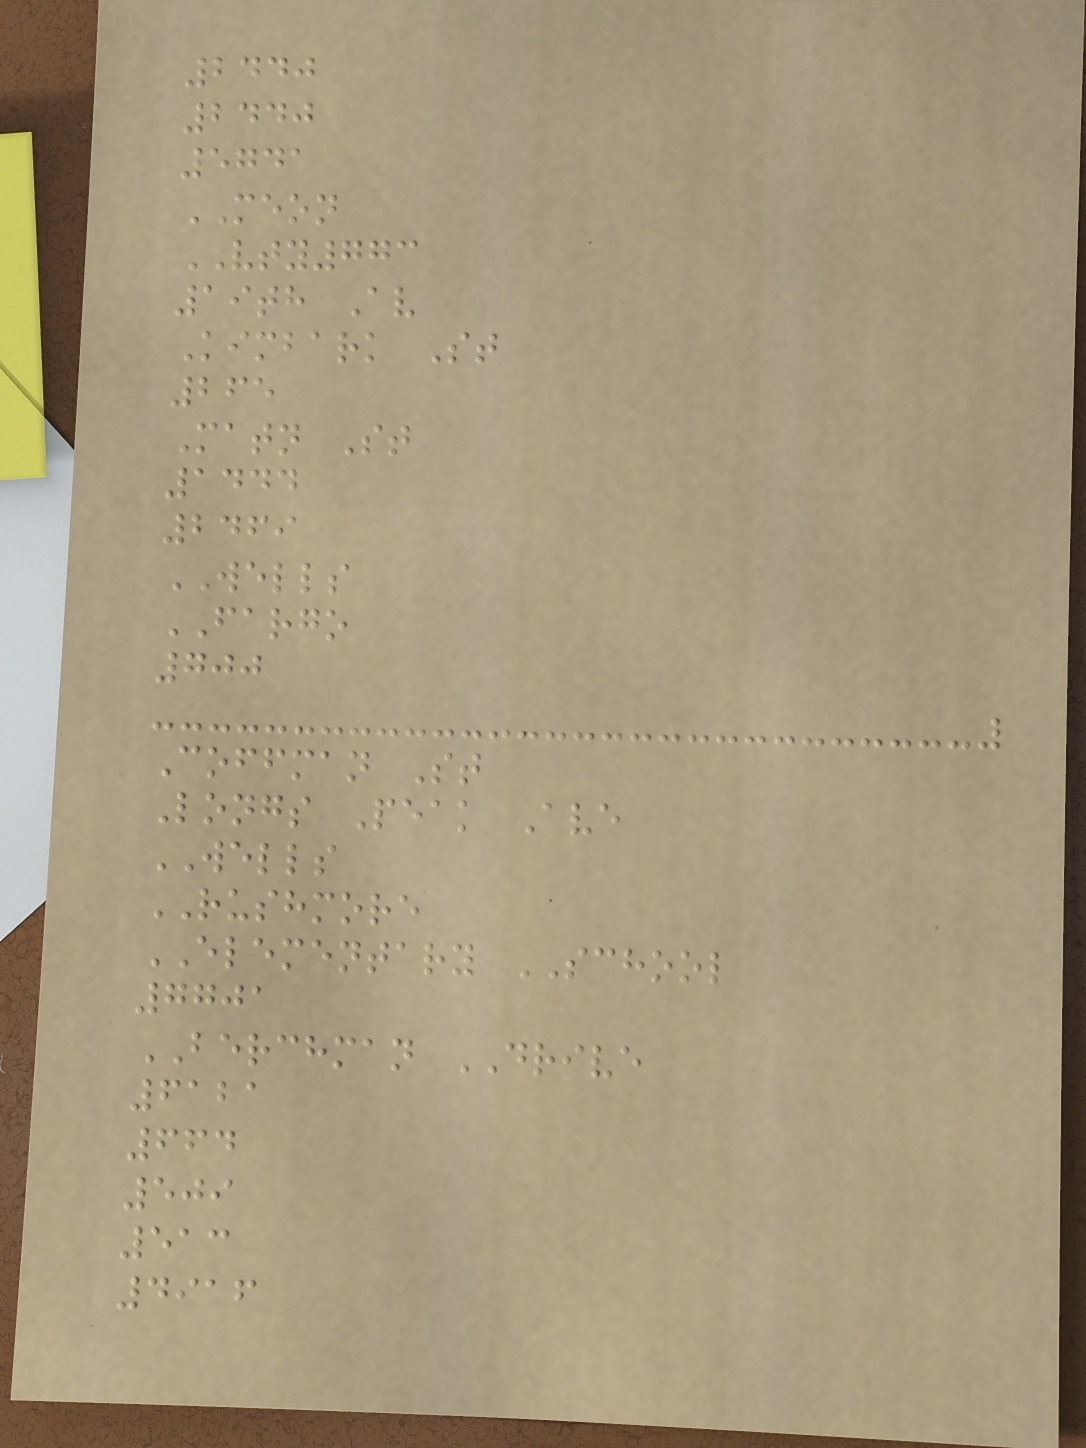2440
2440
5741
MEON
VTY773
19th Av
Kimbark St
265
Matn St
1444
2469
WELLS
FARGO
700
Coffman St
Longs Peak Ave
WELLS
RUSHMORE
ELEMENTARY SCHOOL
7701
BERCHMAN DRIVE
6121
664
509
513
4916
